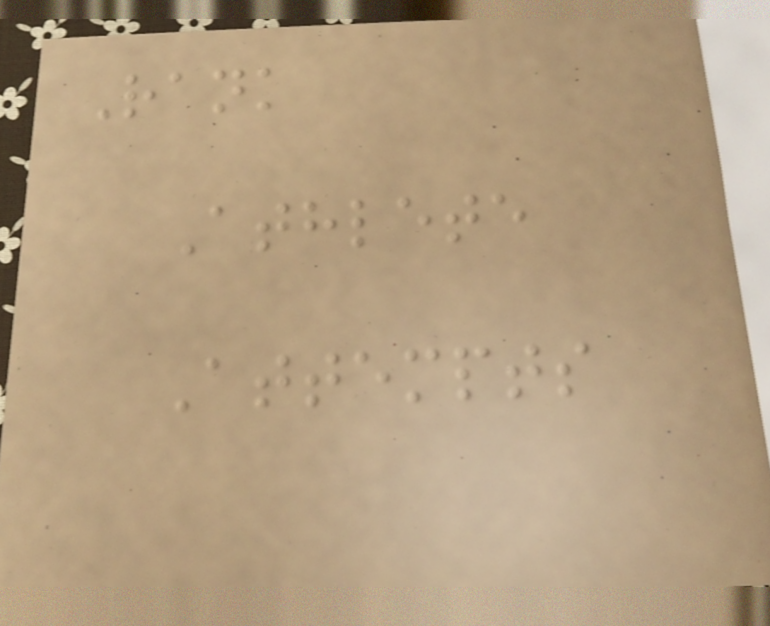Rank
Athlete
Attempts
